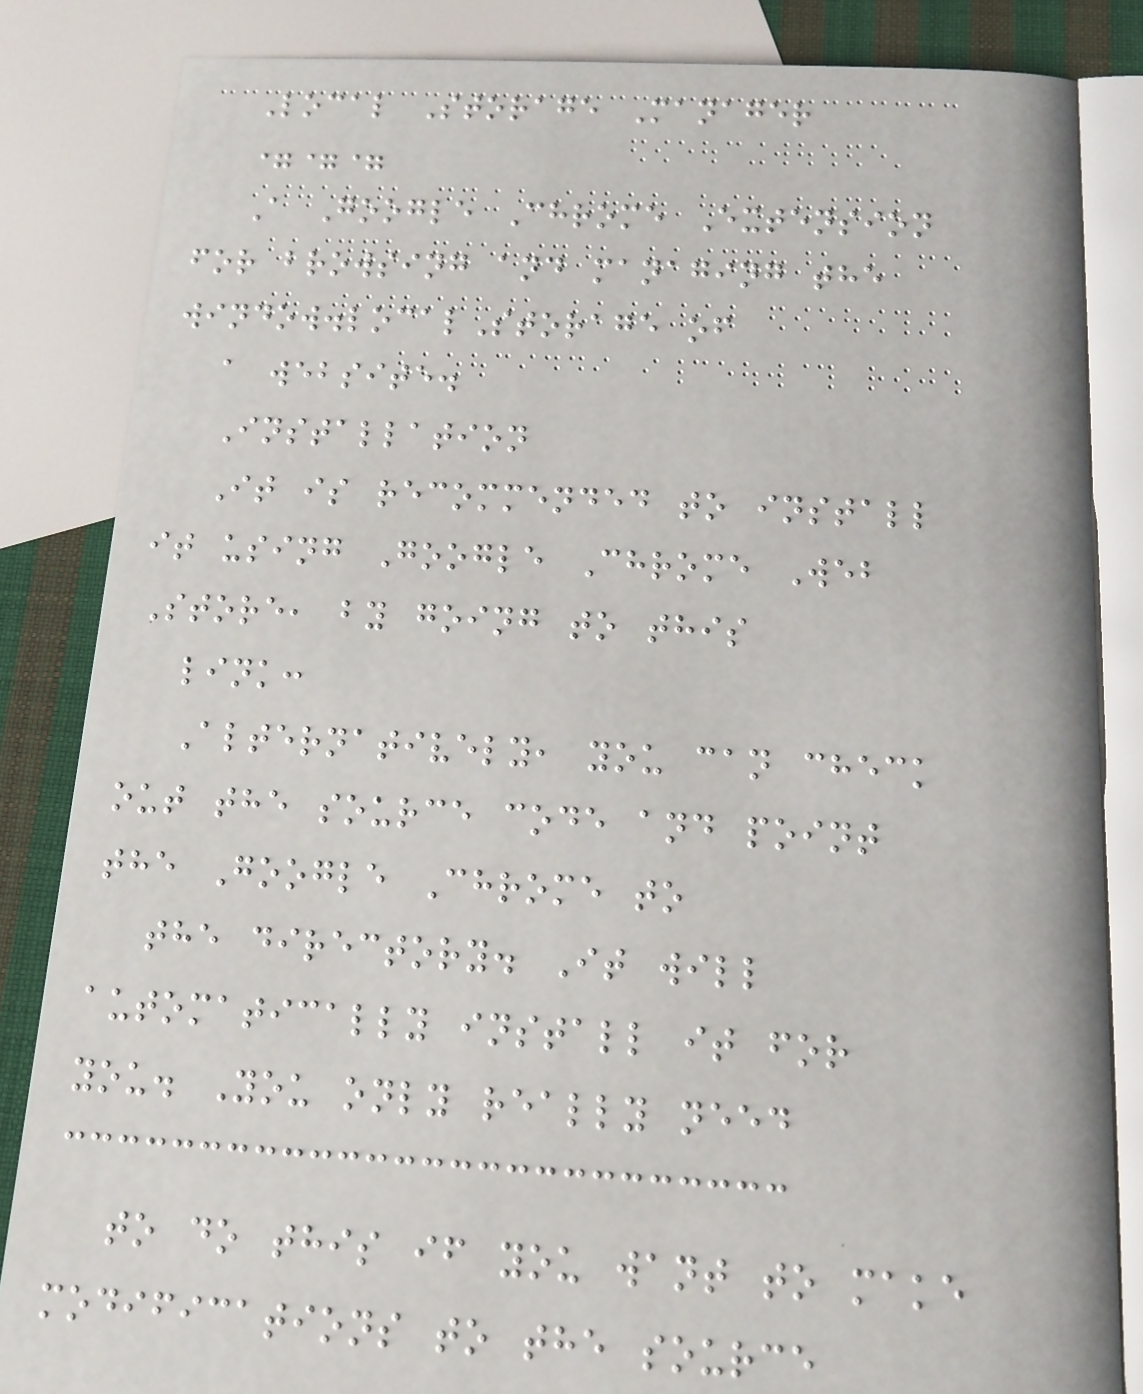Local Storage Manager
===
A Google Chrome Extension
for browsing and managing the
window.localStorage of
a website.
Installation
It is recommended to install
it using Google Chrome Web
Store, by going to this
link:
Alternatively, you can check
out the source code and point
the Google Chrome to
the directory. It will
automatically install it for
you. You only really need
to do this if you want to make
modifications to the source
